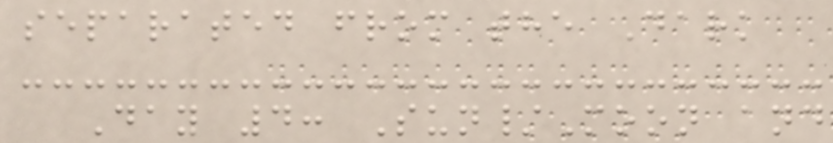separated from the Dark
Day 4: Sun/Moon and
